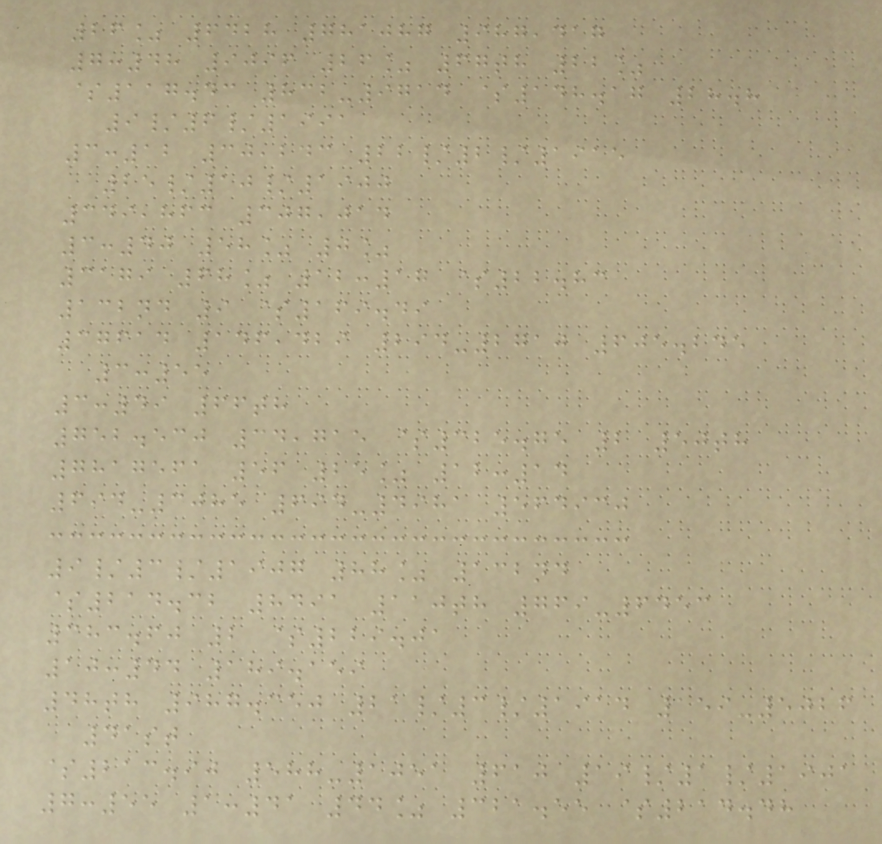26% 6428 781087 987,417
7:48 9096 26% 67th 22%
$117.43 832-9714 $148.17 28.8
9/6/1991
3:12 30,243 22/2/1915
25/10/1900
349,863 307,014
3:40 58% 0%
3179 68% 12:17 $22.83
132nd 9 $169.49
37614 146,429 294-2710 605.245
3:55
3:49 66th
752.530 34,715 $325.75 2 50th
7817561 56 25% 12:14
694-3085 694-4981 564930
9/3/1907 88% 132nd
$214.32 8491 110th 769-6453
383.60 2 $229.01
10:44 189.159
48th 987.350 21/3/1914 159-5026
41st
$213.90 588-1051 610 19/1/1901
7:55 1:41 44% 321.55 $214.48
